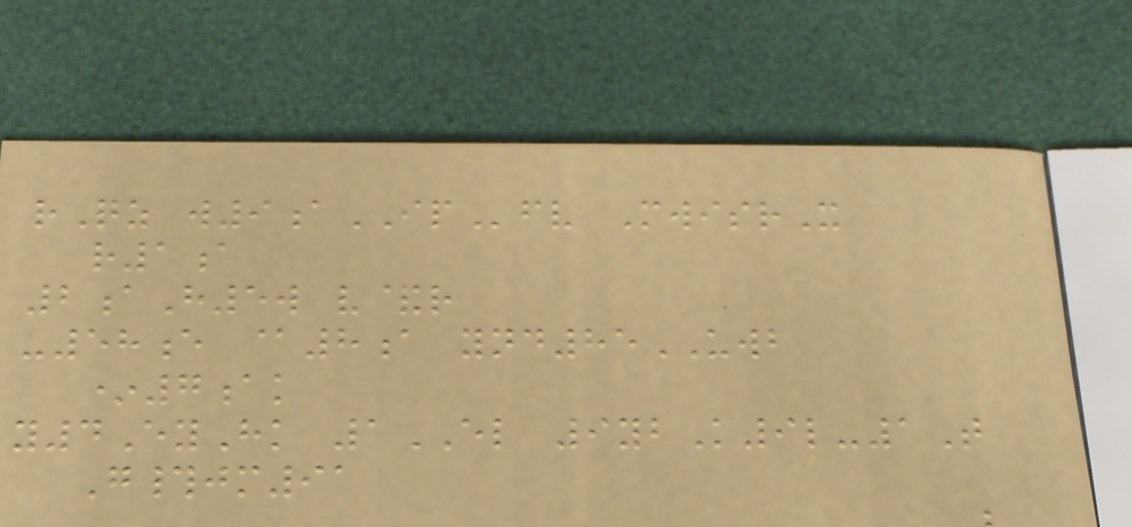rQz w9aIPfv MwisrX
r1a
2aH5w v&r
-58e @8a ynd85UWB
*7ak
y4EyHk 1EL 9ybK9l-1T
G#jm91
